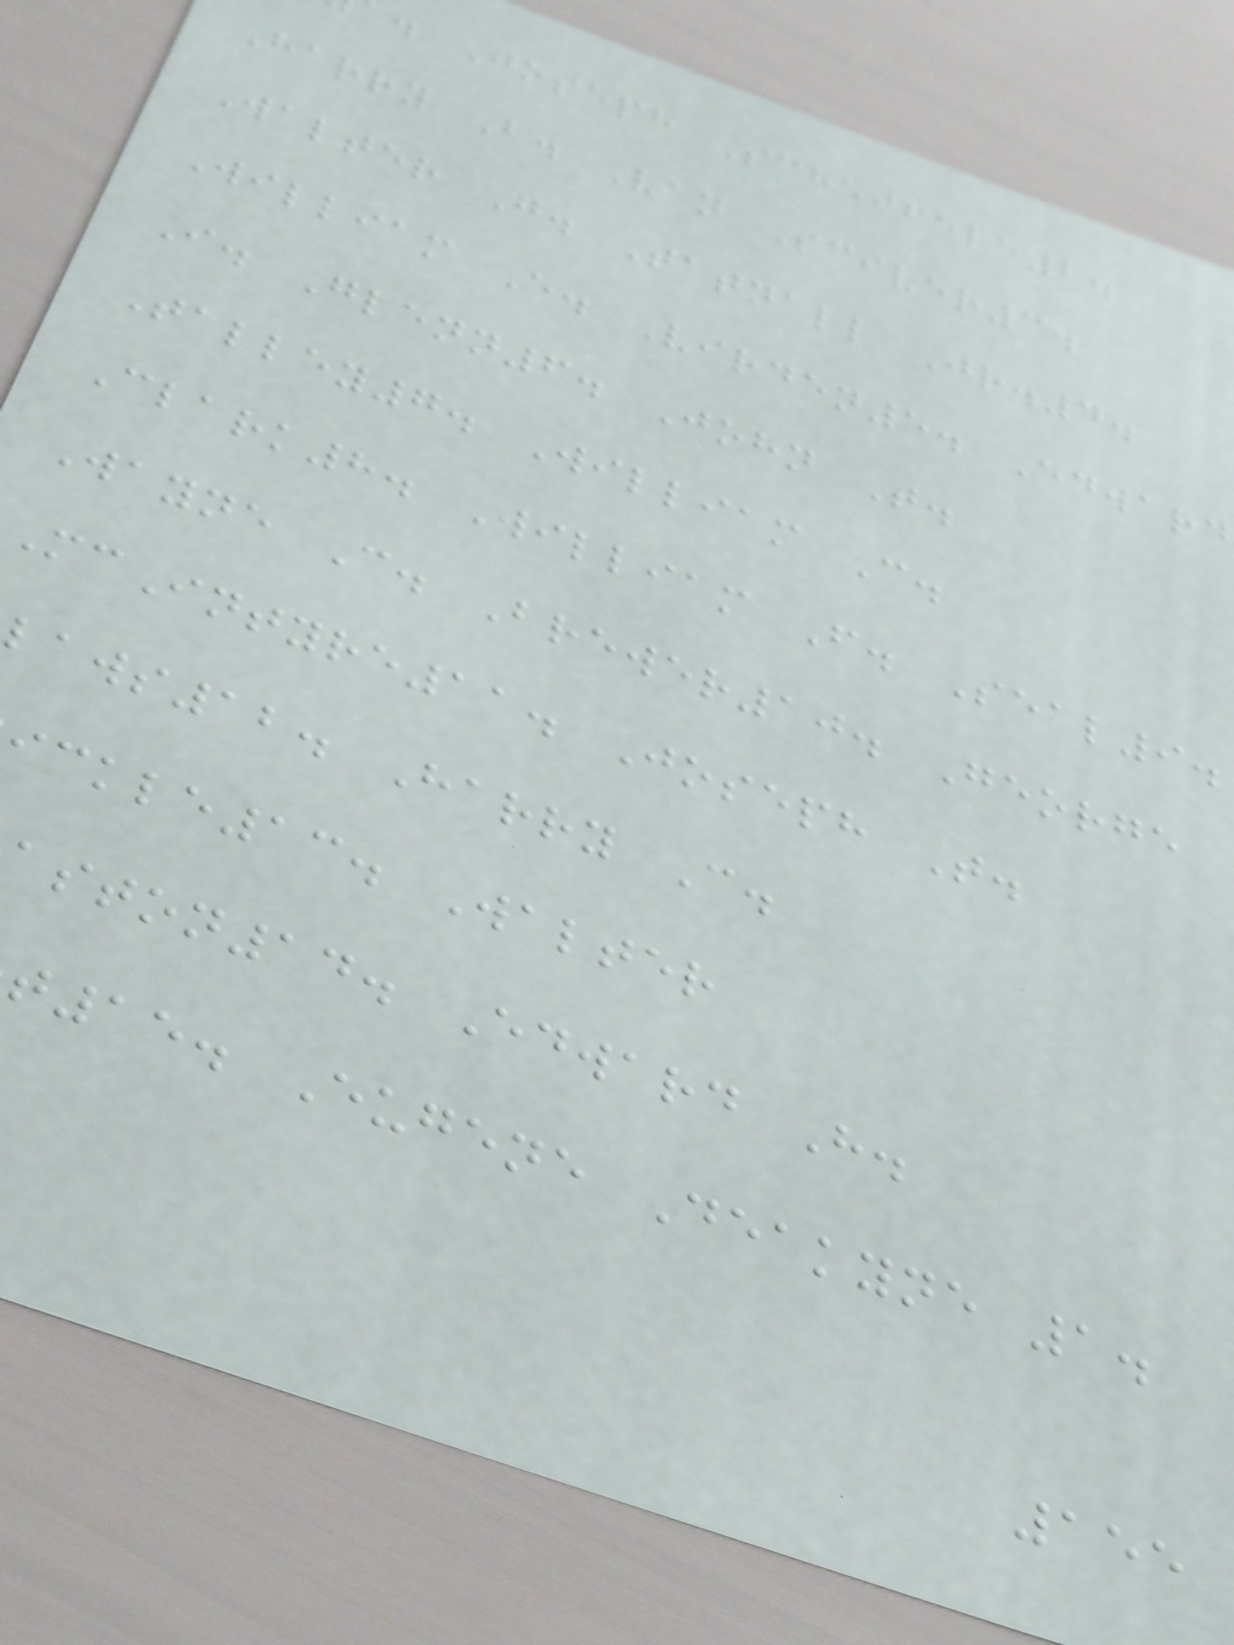. Joseph Scheifele2.
Harry B. Van Sciver3.
Walter G. Tatnall Jr.4.
William E. Virden5. Edward
I. Glenn6. John T.
Talley7. William C.
Clark8. William F. Seal9.
Wayne C. Brewer10. George
McIntyre11. Joseph T.
laws12. Harry C.
ickle13. Walter
aston14. Edward H.
t15. Eugene Deakyne 1.
155
